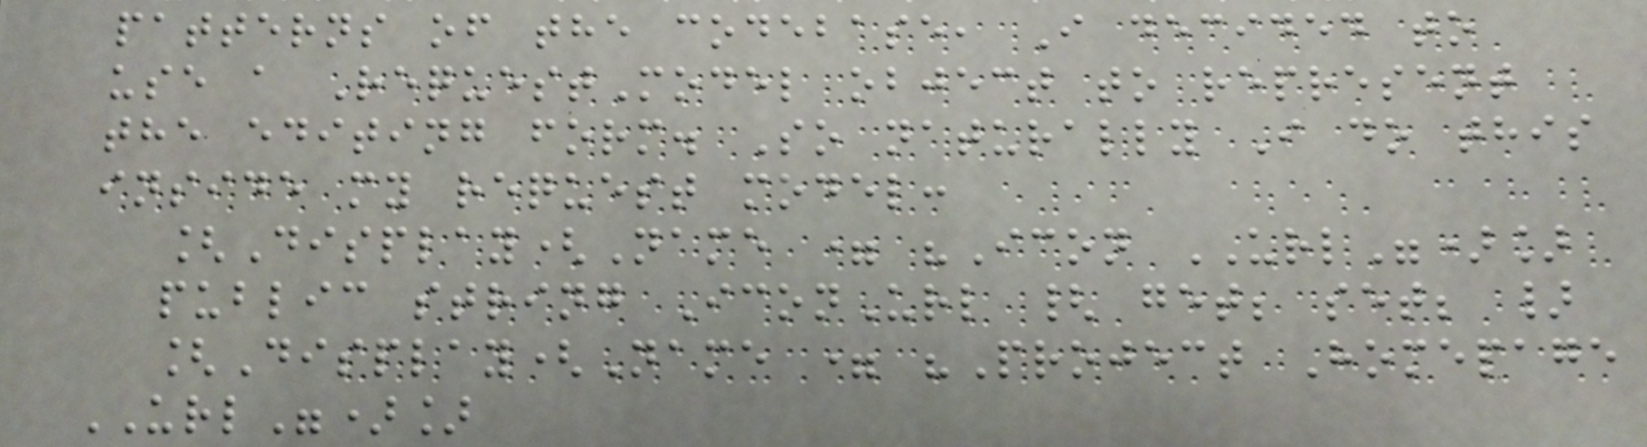patterns of the codebase, I decided to
use a RequestModel object to represent
the editing form. So naturally I do this
inside my request model:
[Display(Name = "Icon URL")]
public string IconUrl { get; set; }
[Display(Name = "Project Homepage
URL")]
